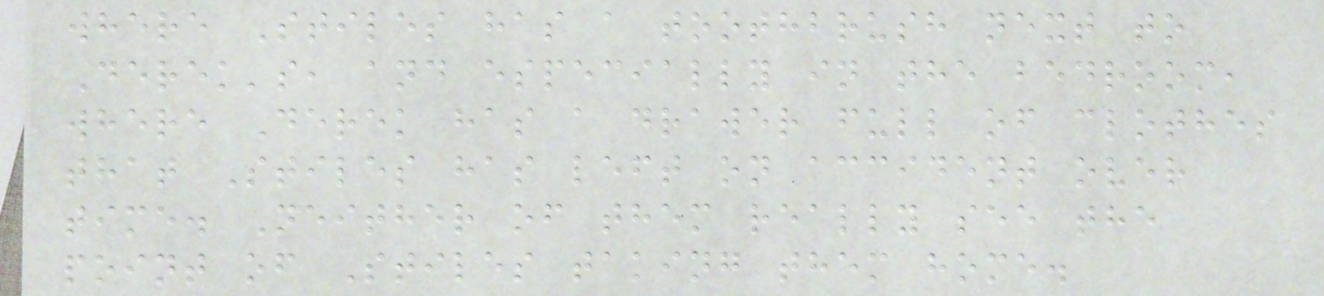where Stiles has a toothbrush next to
Derek's, and especially in the bedroom,
where Derek has a drawer full of clothes
that Stiles has left on accident over
time. Neither of them really see the
point of Stiles taking them home.
